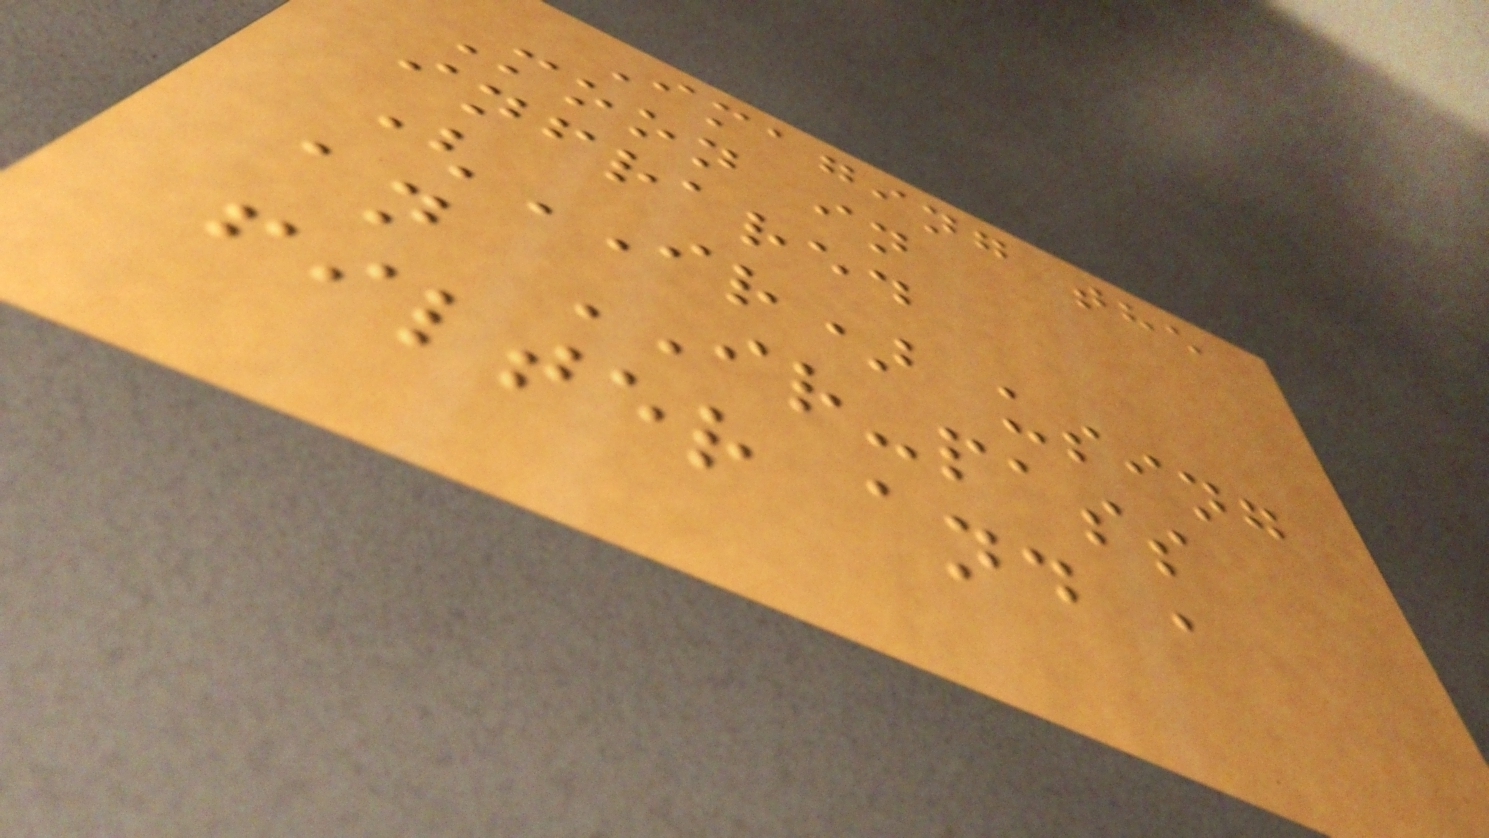Imaging the
Moon in
infrared
(IR) using
an IR-pass
filter and a
